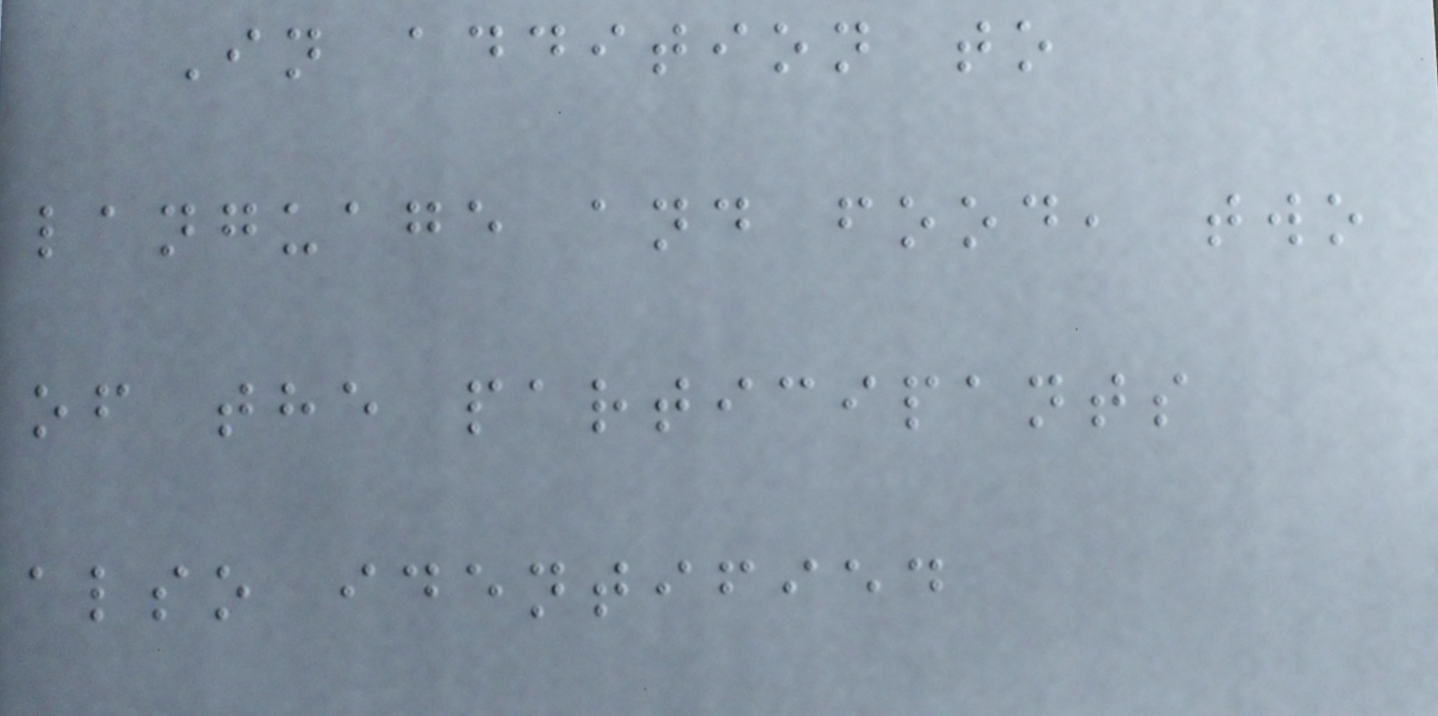In addition to
language and food, two
of the participants
also identified
